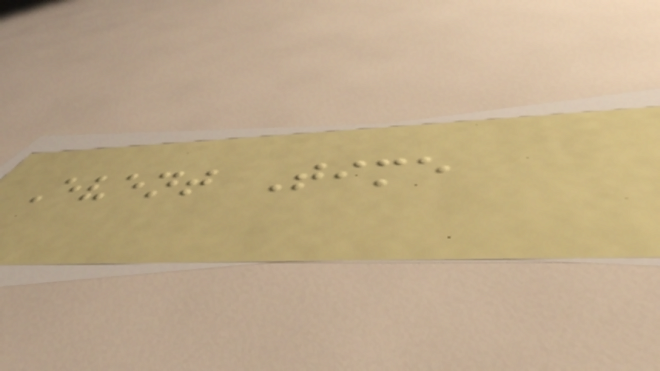Event Time
